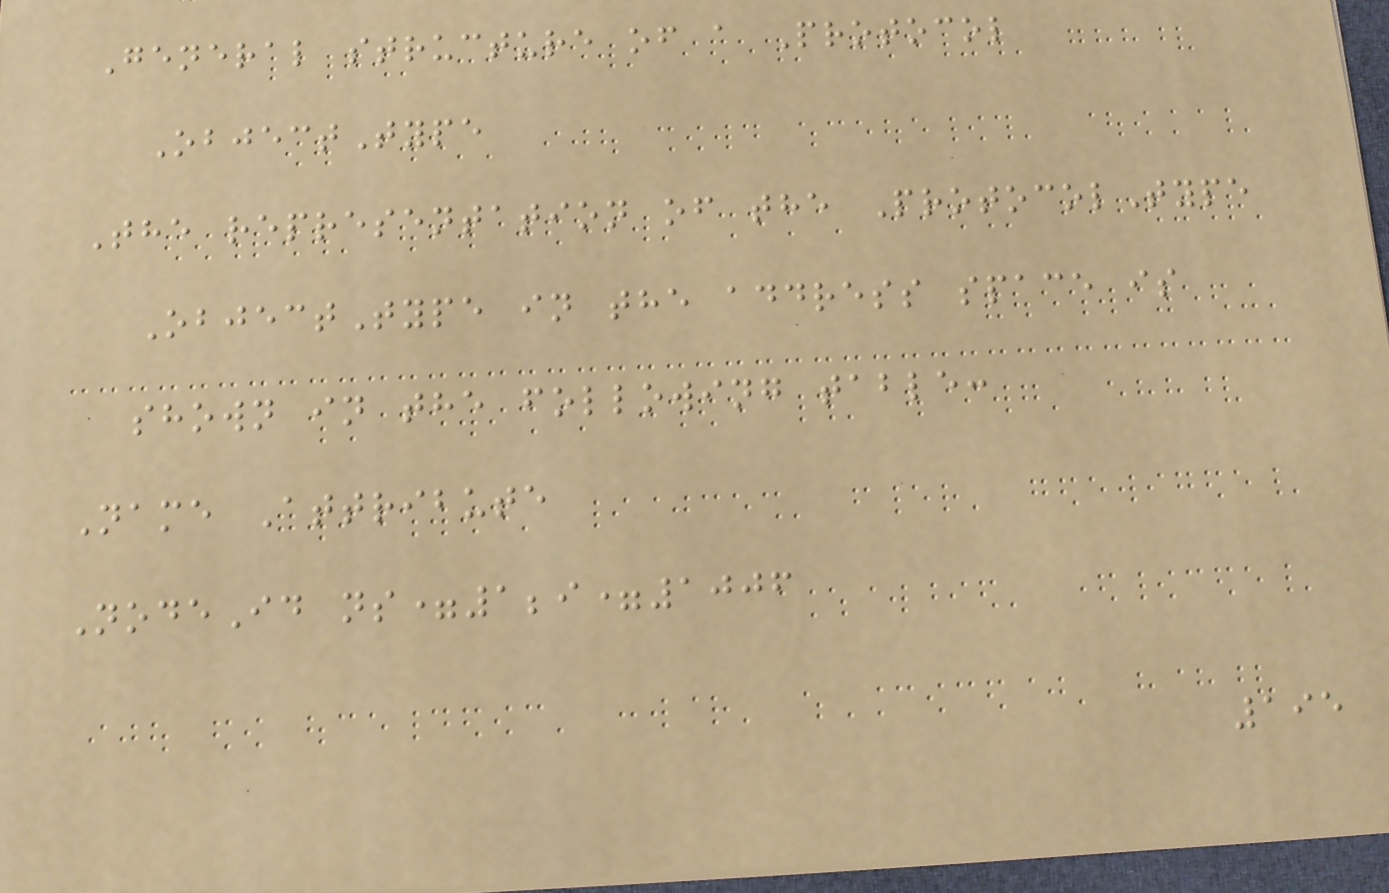General structure of a Protocol
ObjectType
The representation of the ProtocolType
ObjectType in the address space is
shown in the following table:
Name Attribute
NodeId ns=1;i=1006
195
